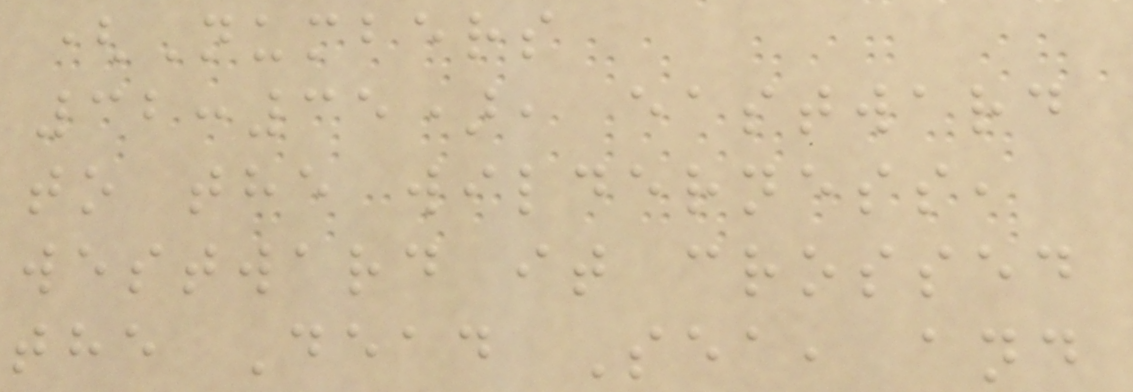(Numbers
32:35), eastward
to the wilderness,
westward it crossed
the Dead Sea, and
